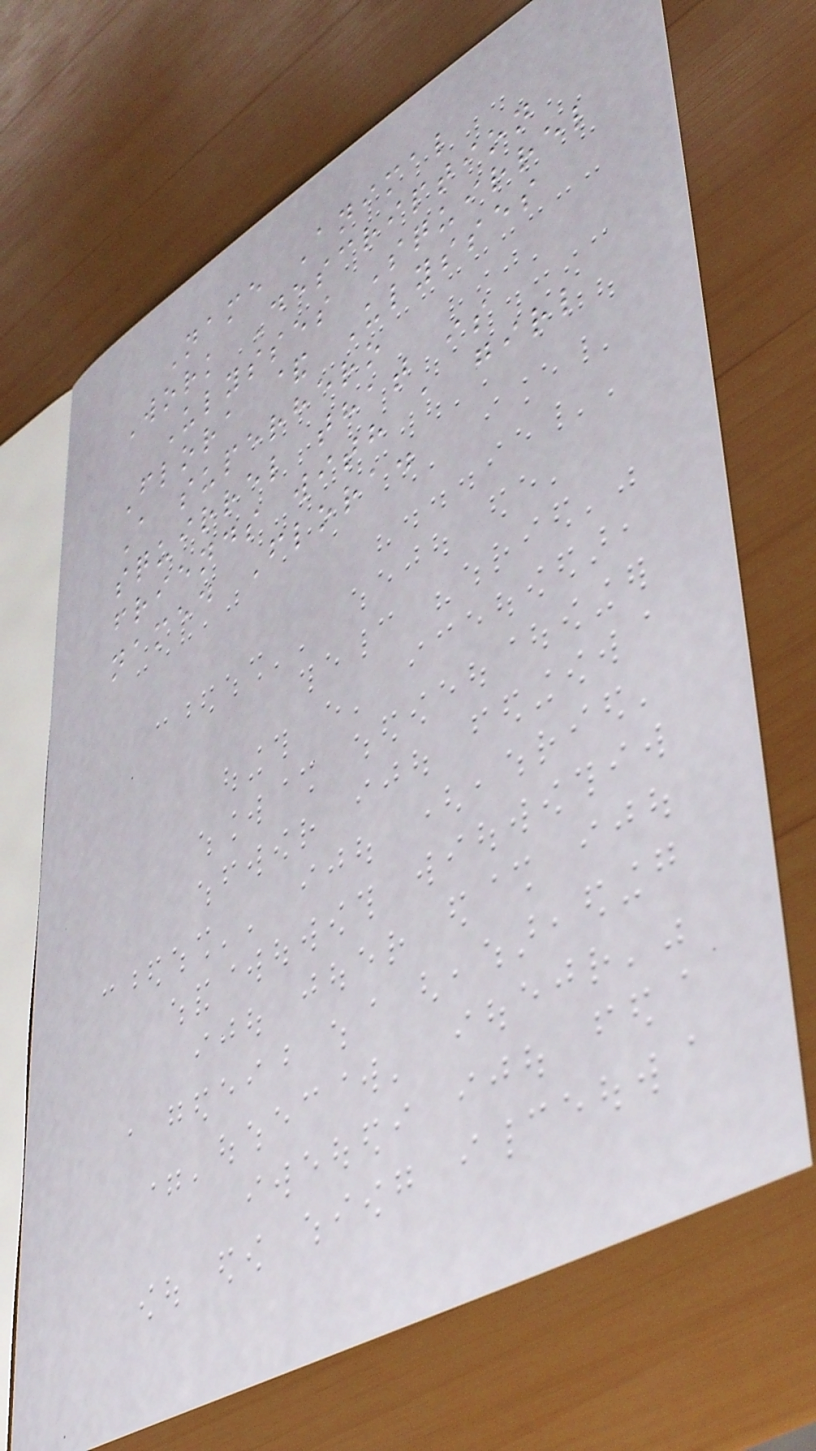Name Animal
Work Description
Ulysses Squirrel
Flora & Ulysses
A superhero
squirrel that is
friends with a girl
named Flora.
